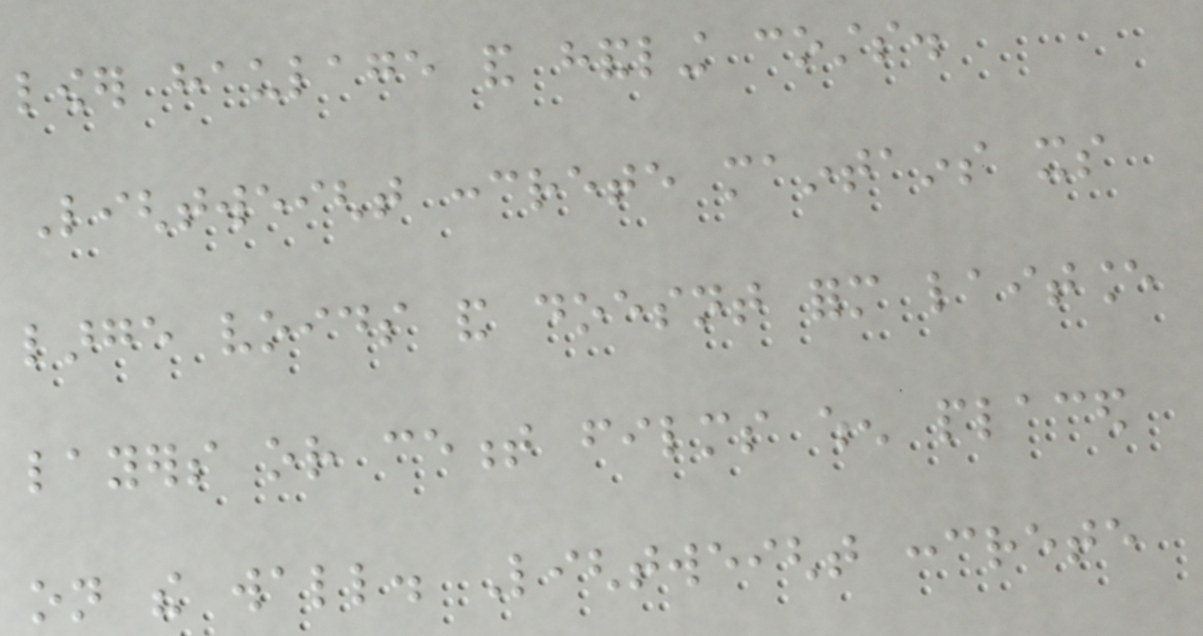lower haulage and handling costs.
Lightweight concrete maintains its
large voids and doesnt form laitance
layers or cement films when placed
on the wall. Lightweight concrete
